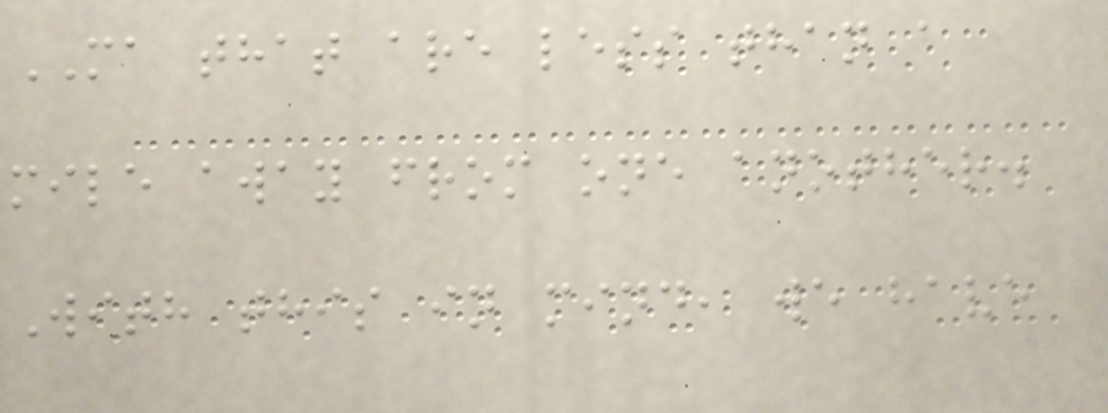MA that are less than a
mile away from one another.
With this in mind, we have
